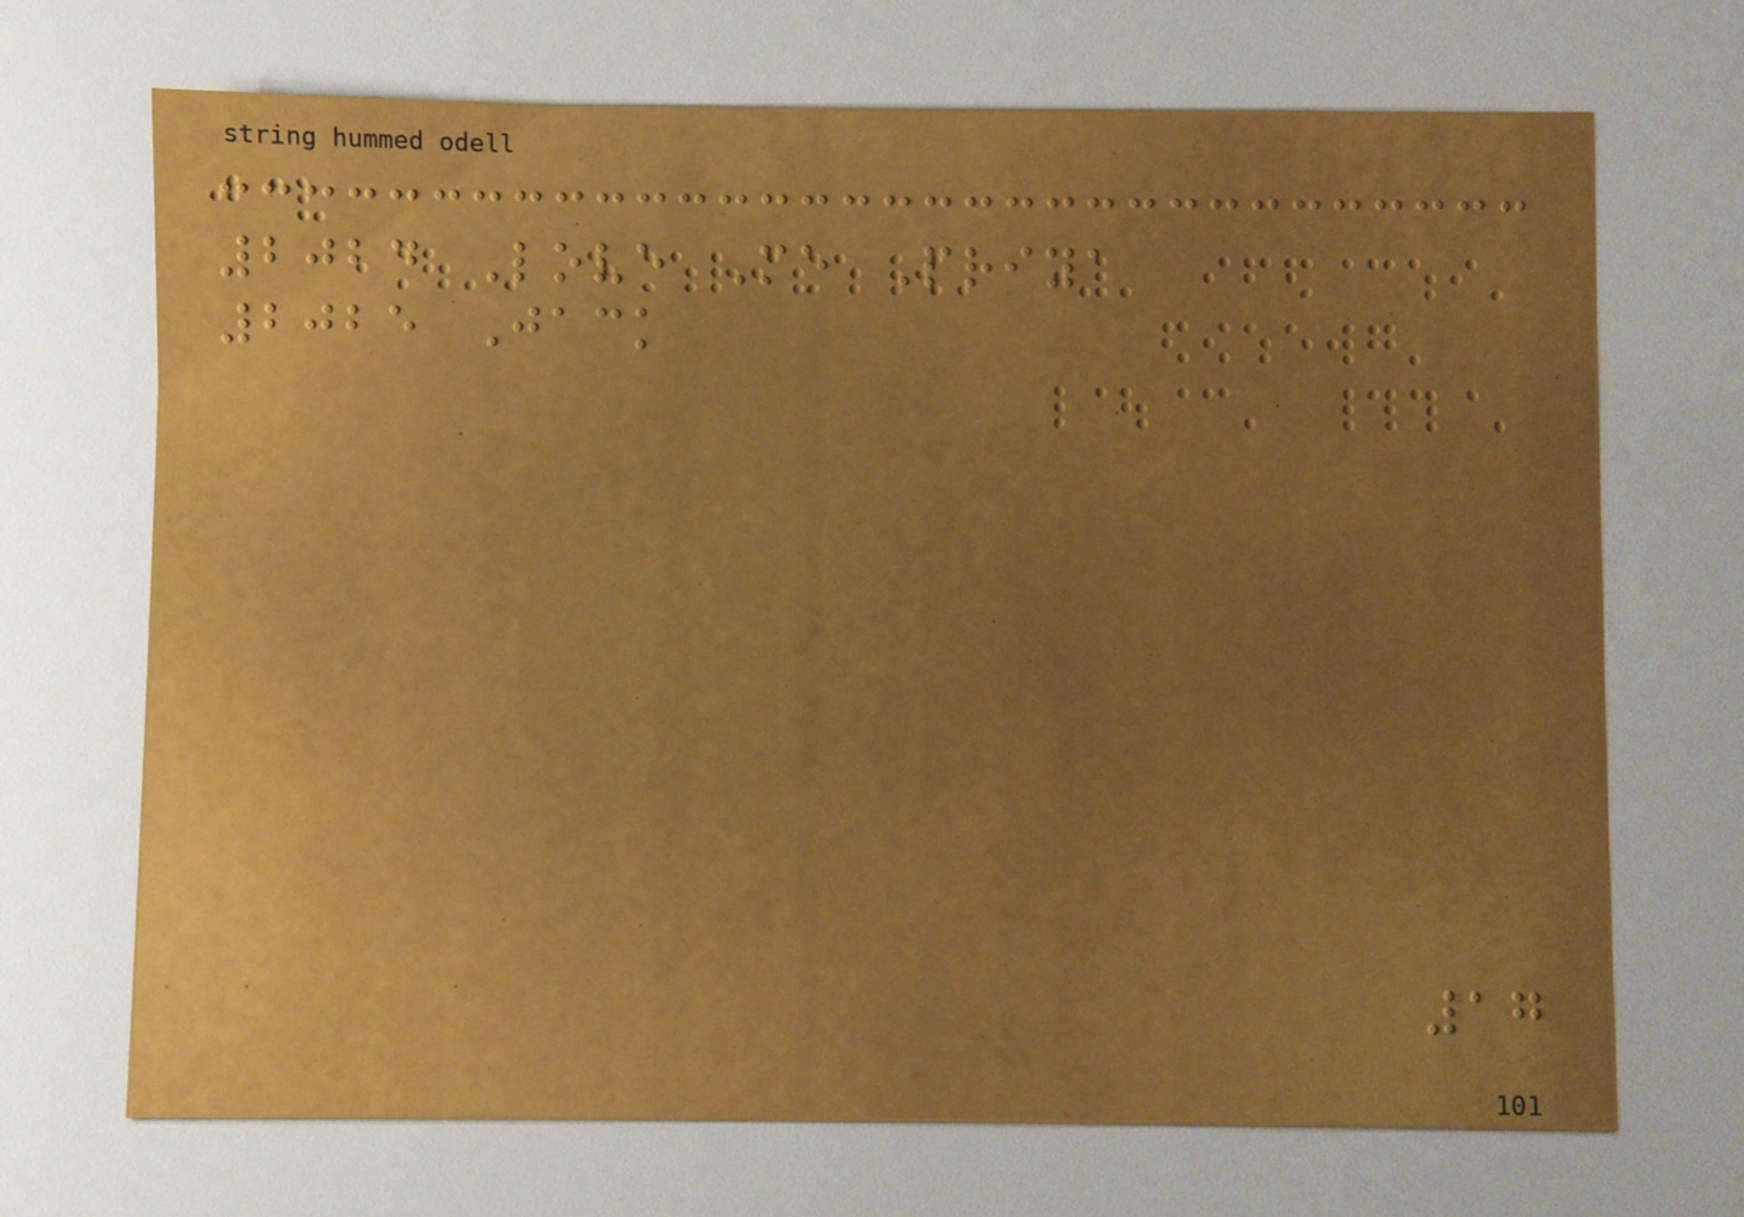2024 Love Me Priya
2025 Jack
17
